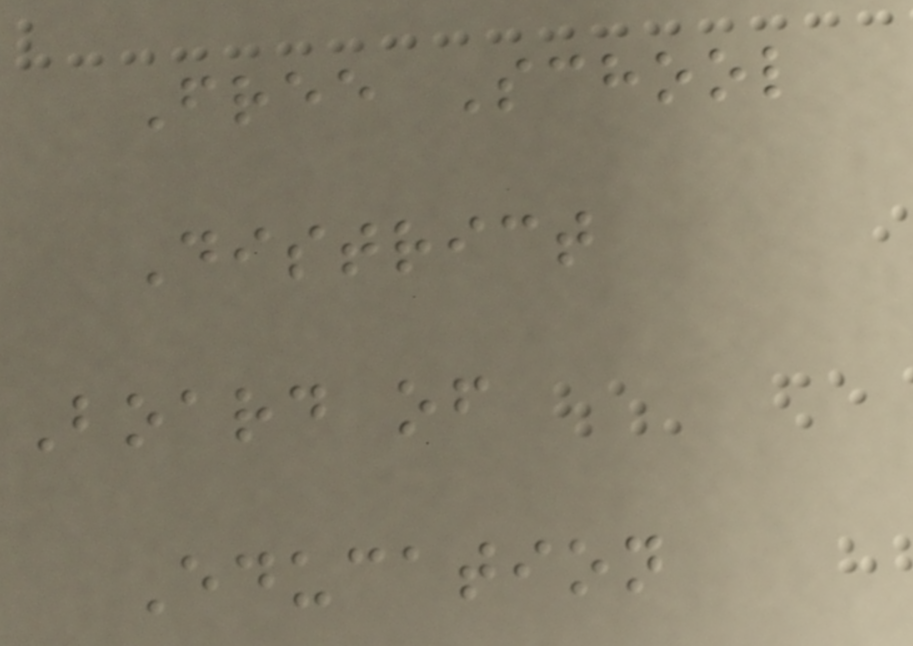Free School
District
Board of
Education
